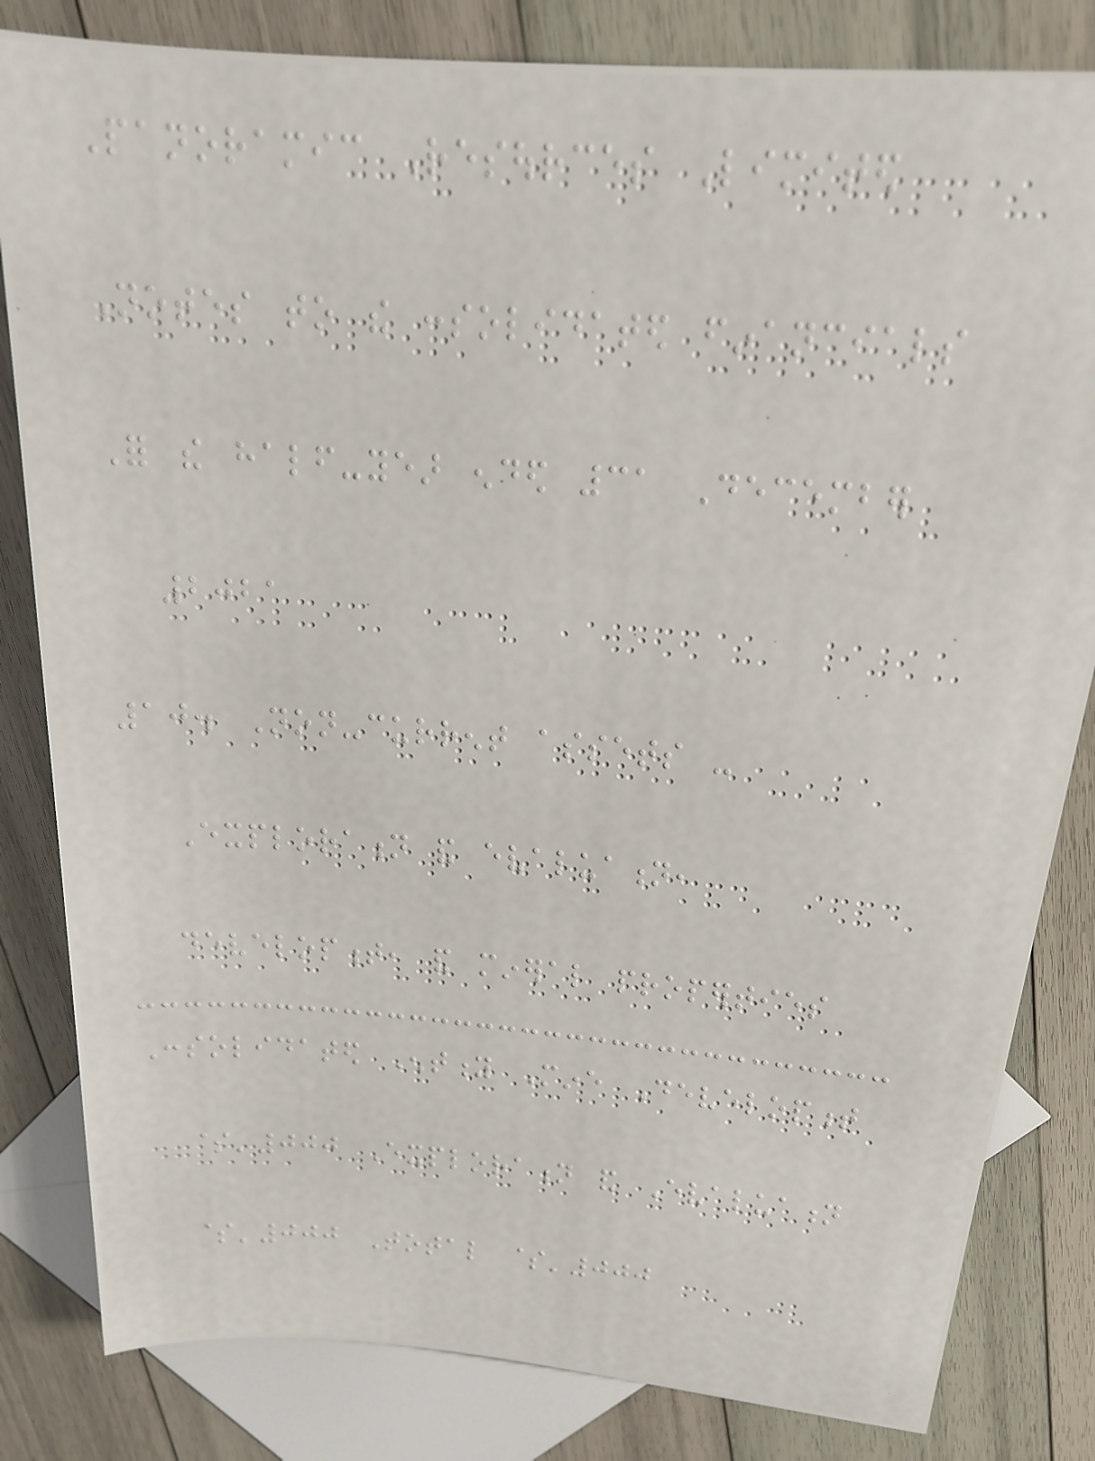Panoramic Resources Limited
Notes to the consolidated financials
For the half-year ended 31 December
2021
10. Non-current assets -
Exploration and evaluation,
development, and mineral properties
Consolidated Entity Mine Development
$'000 Exploration and Evaluation
$'000 Total $'000
